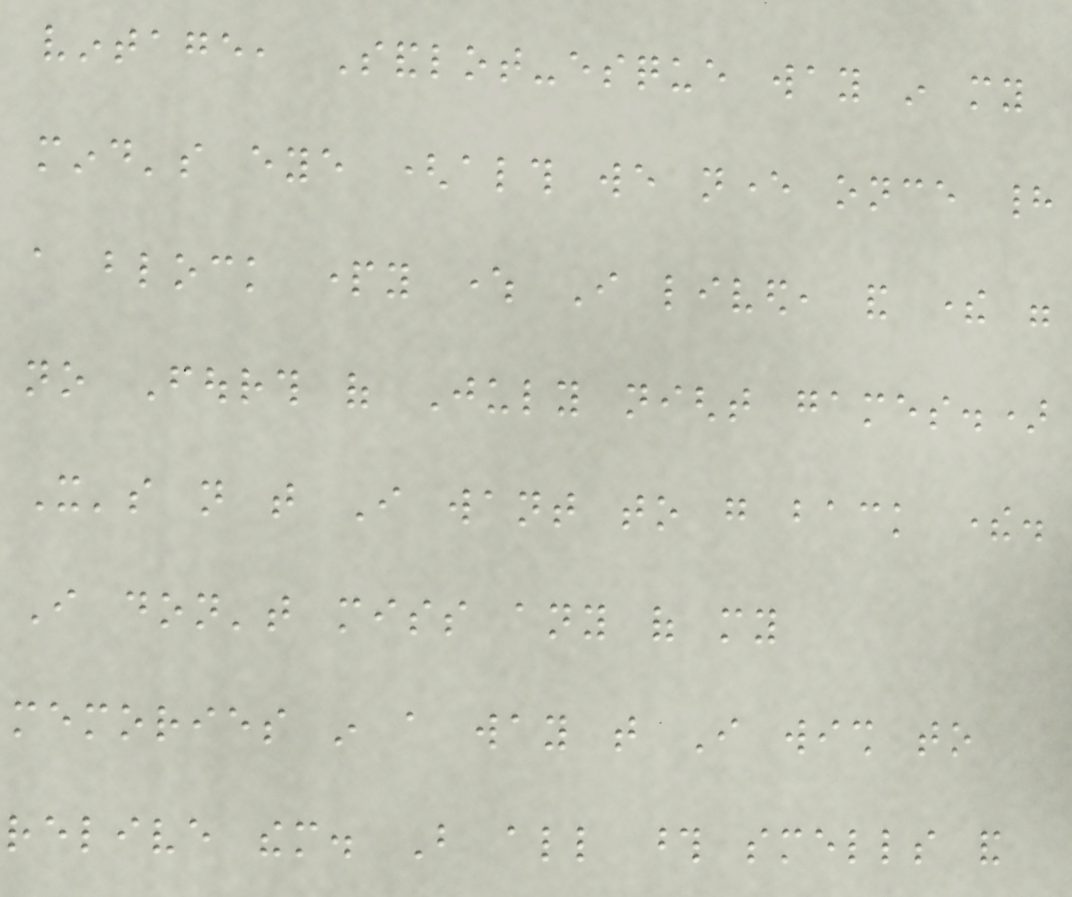vintage, Sandlot-esque way in my
mind's eye (although we never once had
a block party where I lived, and there were
no Fourth of July night games.)
It's not that I want to go back there.
I don't miss any of my
memories in a way that I wish to
relive them. But all those smells and
